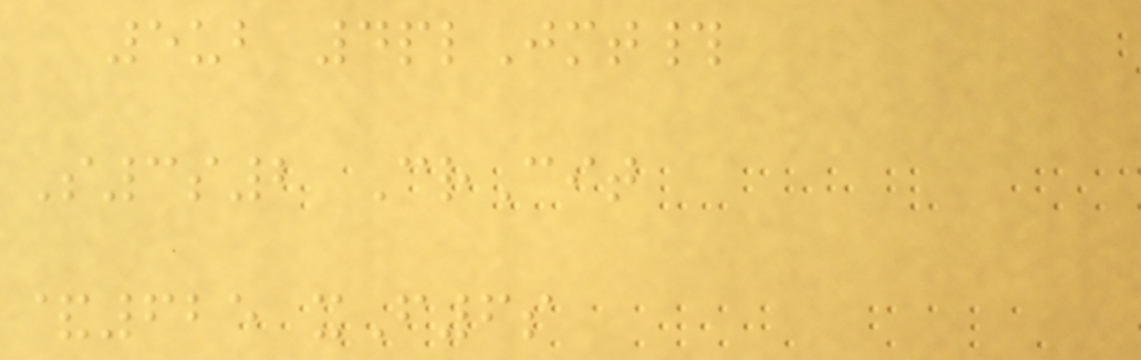5ub 4plJmt#
S3s2 CrCit
&625 xF6s
